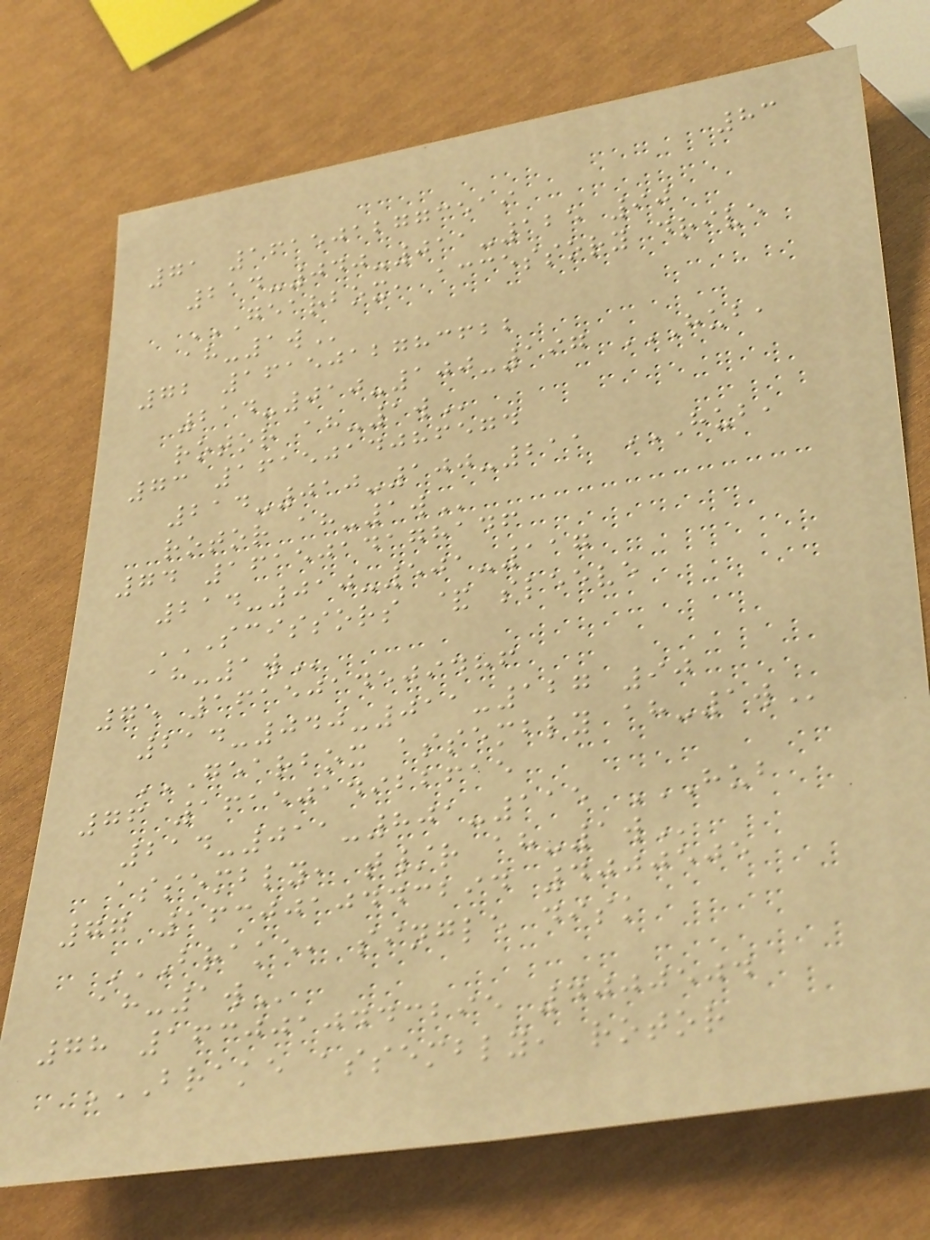83
71 1615012773519
214-040-011-125 90
GEARBOX, ACCESSORY DRIVE
AH-1W
72 1615012783622
214-010-100-197 HUB,
ROTOR AH-1W
73 1615014086574
214-010-100-211 HUB,
ROTOR AH-1W
74 1615014178146
214-010-501-117
SCISSORS & SLEEVE
AH-1W
75 1615014509486
214-040-011-127 90
GEARBOX ASSEMBLY AH-1W
76 1615014922615
214-011-801-115 HUB
ASSEMBLY, T/R AH-1W
77 1630010443294 4000505
BRAKE, SINGLE DISK
AH-1W
78 1630010443295 4000504
BRAKE ASSEMBLY, ROTOR
